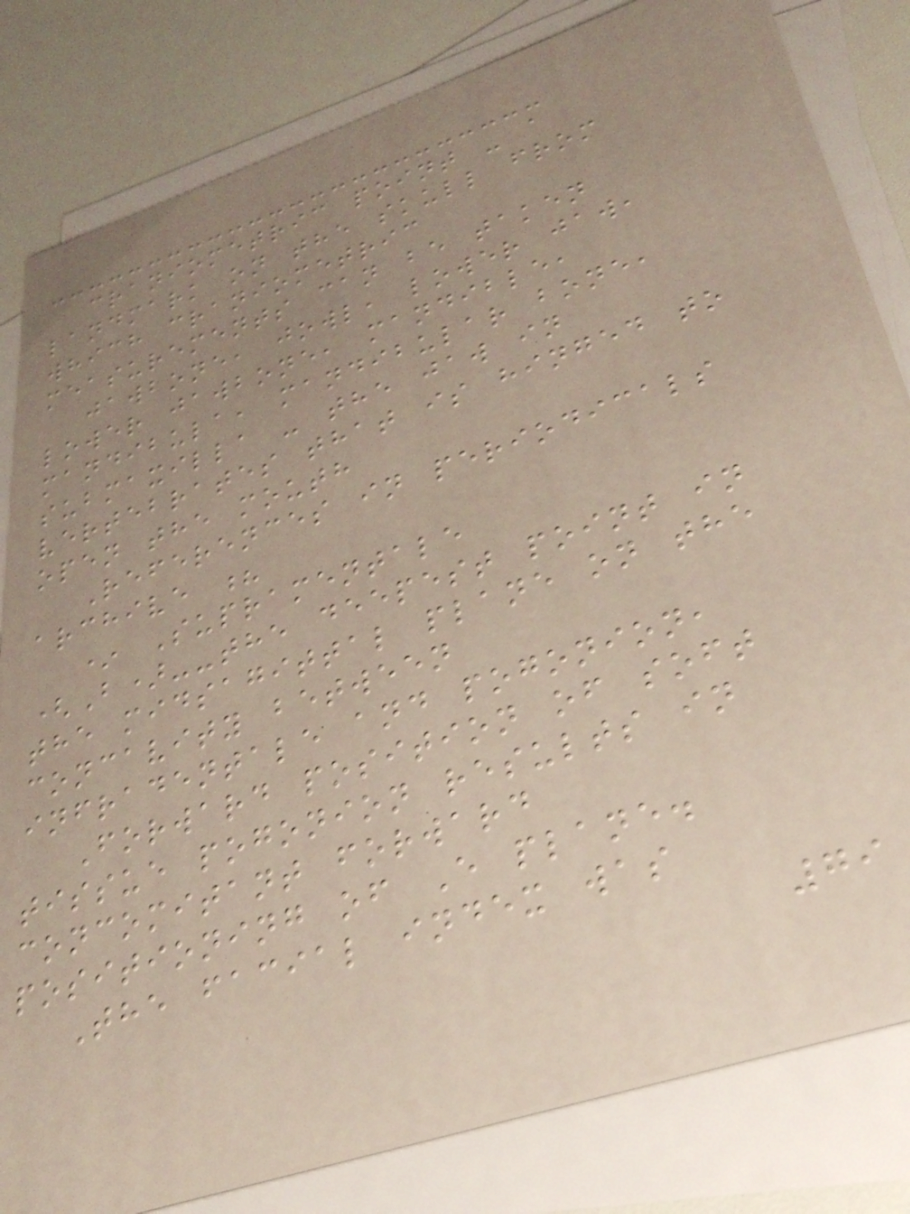craniometric point - a
landmark on the skull from
which craniometric
measurements can be taken
jawbone, jowl, lower jaw,
lower jawbone, mandible,
mandibula, mandibular bone,
submaxilla - the jaw in
vertebrates that is hinged to
open the mouth
References in periodicals
archive ?
* Supramentale
(B)--the deepest point in
the midsagittal plane on the
concavity between
infradentale and pogonion,
Forward position of soft
tissue pogonion results in
concomitant forward
positioning of E plane.
The facial index was
79
